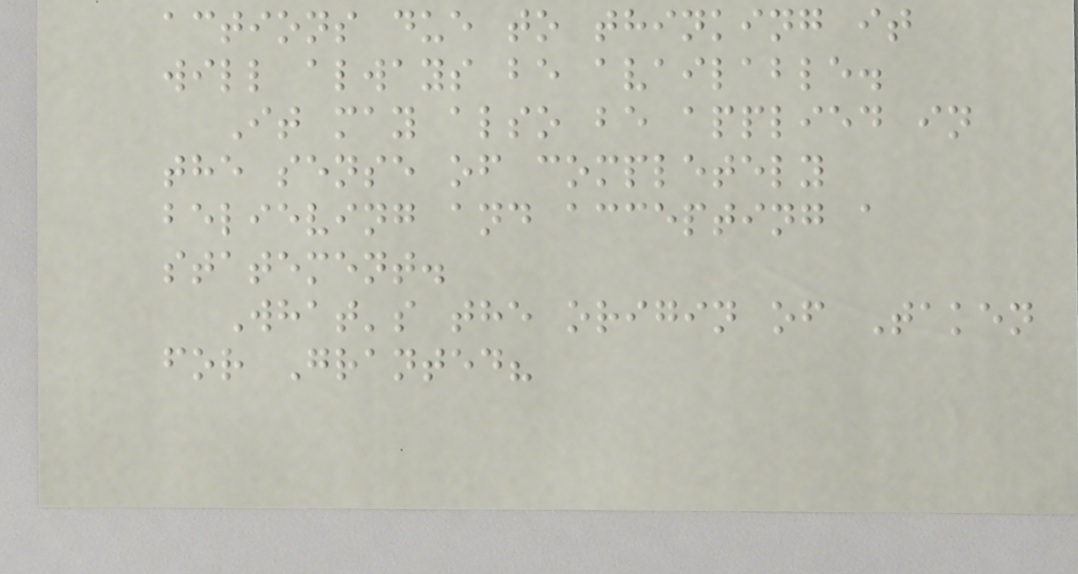actions due to thinking it
will always be available.
It may also be applied in
the sense of completely
believing and accepting a
statement.
What's the origin of Taken
for Granted?
